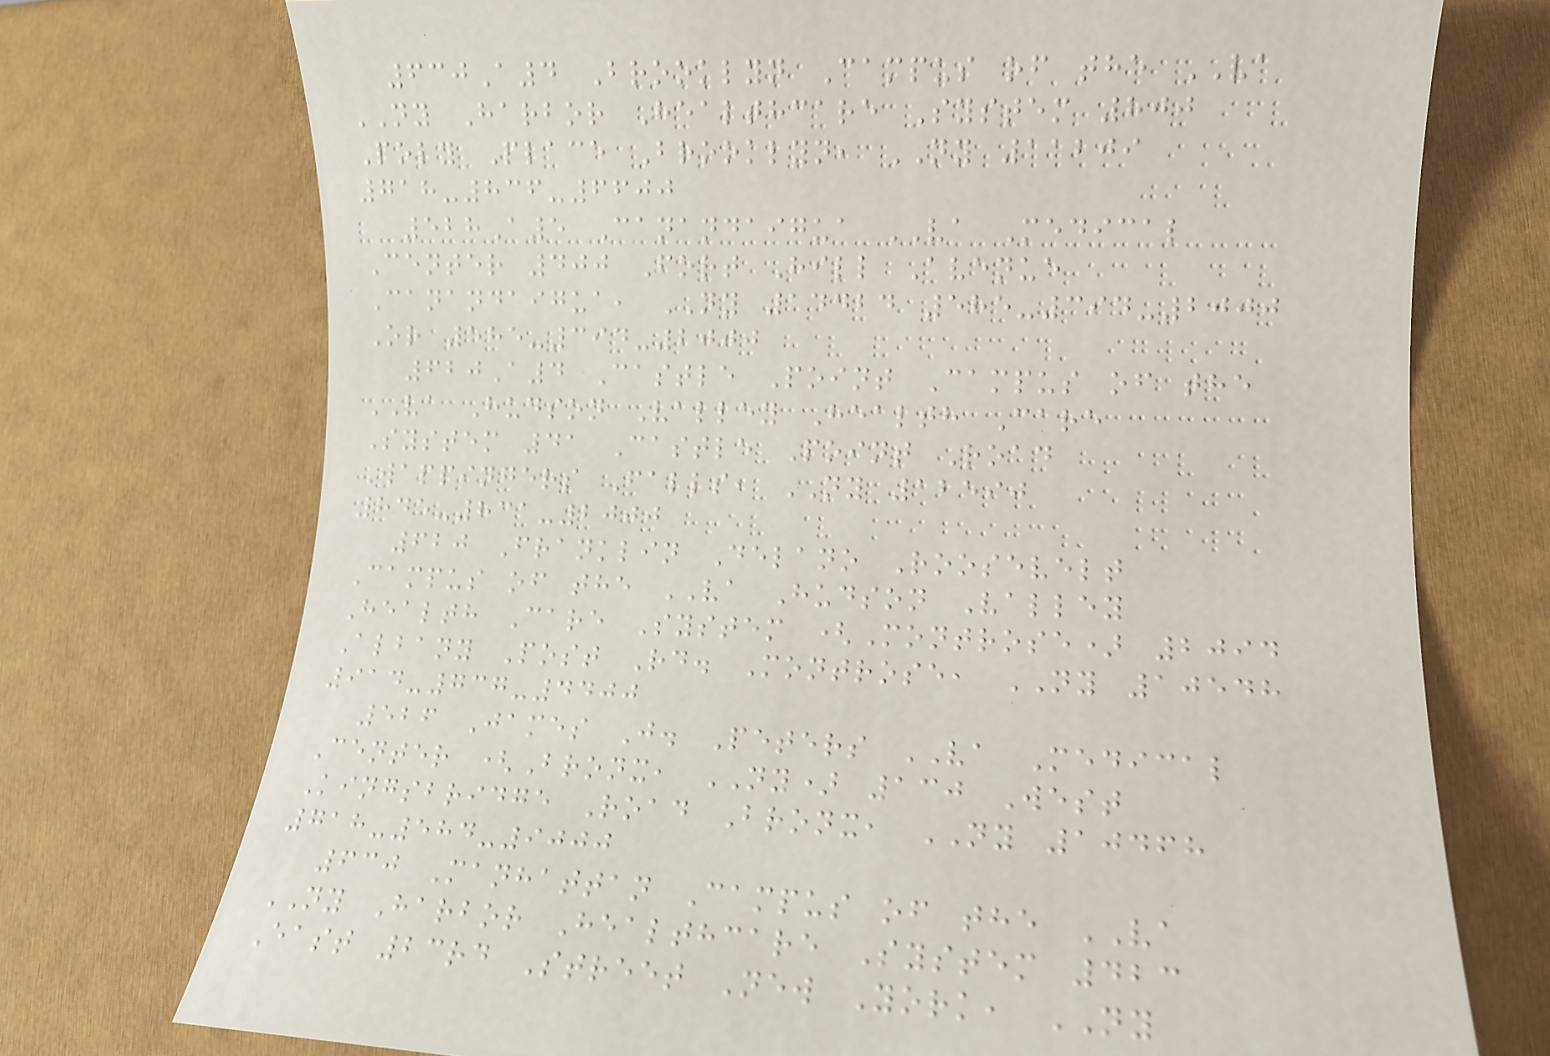630A4 Brooklyn Campus of the VA
NY Harbor Healthcare System 800
Poly Place Brooklyn, NY 11209
718-836-6600
528A5 Canandaigua VA Medical
Center 400 Fort Hill Avenue
Canandaigua, NY 14424 585-394-2000
Or 585-394-2000
620A4 Castle Point Campus of the
VA Hudson Valley Health Care
System 41 Castle Point Road
Wappingers Falls, NY 12590
845-831-2000
620 Franklin Delano Roosevelt
Campus of the VA Hudson Valley
Health Care System (Montrose) 2094
Albany Post Rd. Montrose, NY 10548
914-737-4400
526 James J. Peters VA Medical
Center (Bronx, NY) 130 West
Kingsbridge Road Bronx, NY 10468
718-584-9000
630 Manhattan Campus of the VA
NY Harbor Healthcare System 423
East 23rd Street New York, NY
